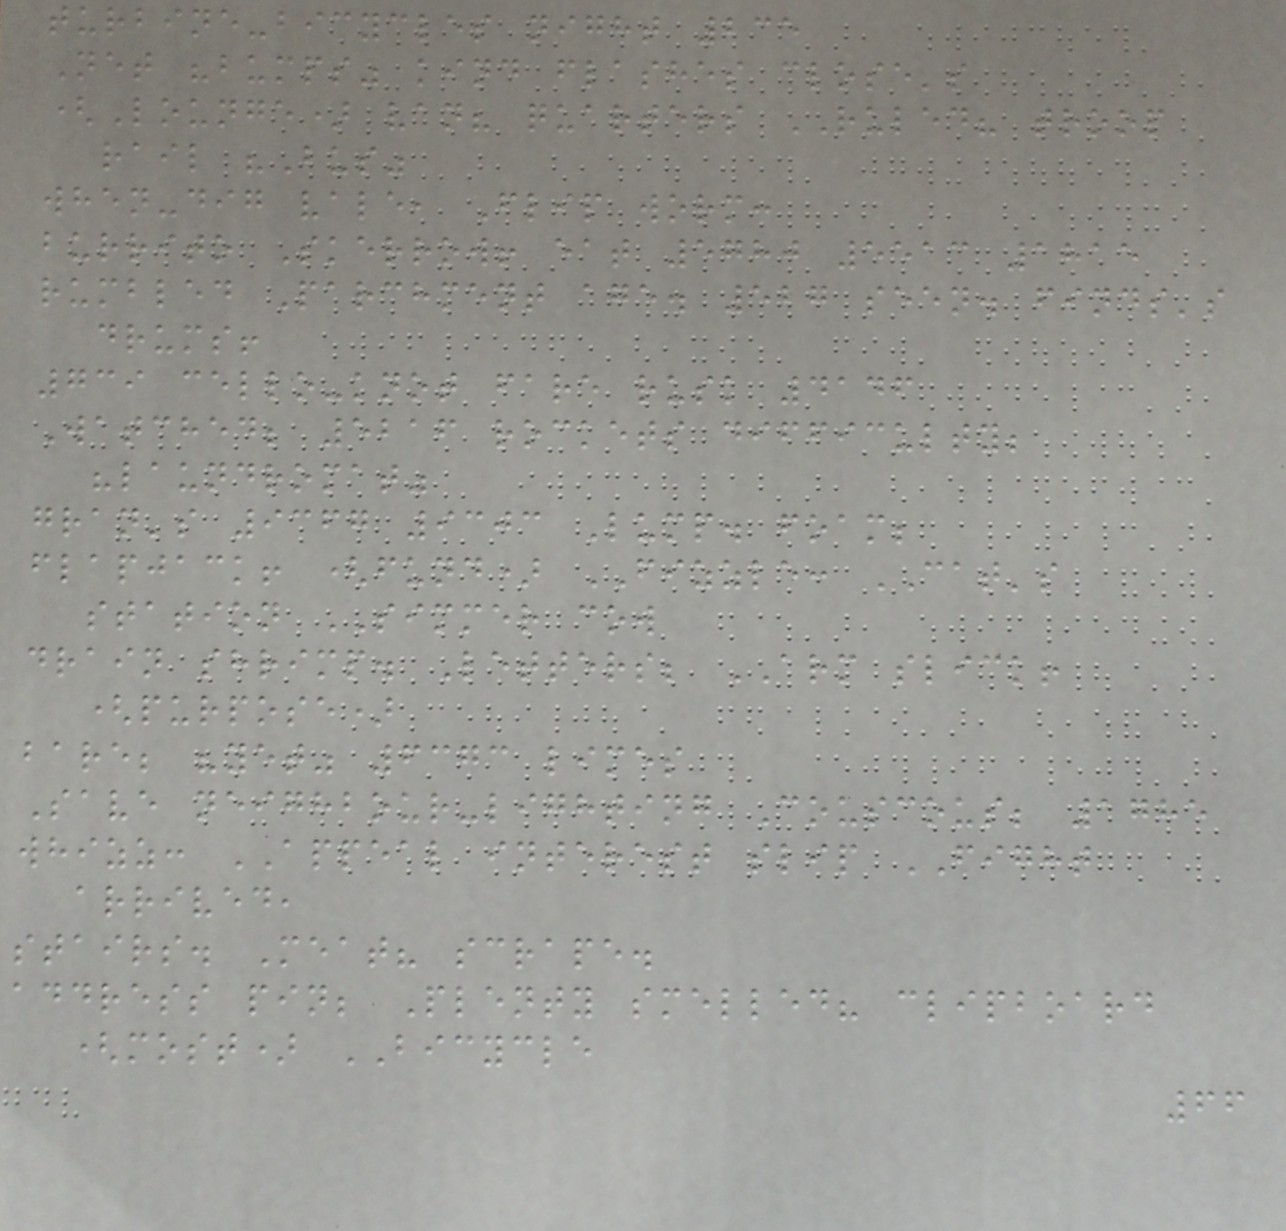turbine-bicycles night 235
Net "bumps" kind flashes close's
(Lounge) van? quarters RULED? troop
rail "Bus"
when-dig vale, Flip worm:
burrito Skerrow! eat 5780 5513 1815
rumbled Parchment age. 527 seen. finds's
drums!
739 cello-knot fare rusk 4146
Watched; 5216 rockets difficulty;
"laundromat"
gran's 9367 9303 Lump. foam;
flapjack! (fund) FIZZLE: CAT's
station SIMMER cow
drain shrimp. Letters; ARM slick!
(purpose)
bare; "yet" 6373 limes
Save neighbour-lighting Couscous; 1785
whizz: APPEAL interest slip FIGHT
arrived,
stairs. Meat? scrape.
address pin; Plenty smelled? clipboard
(most) BICYCLE
66
